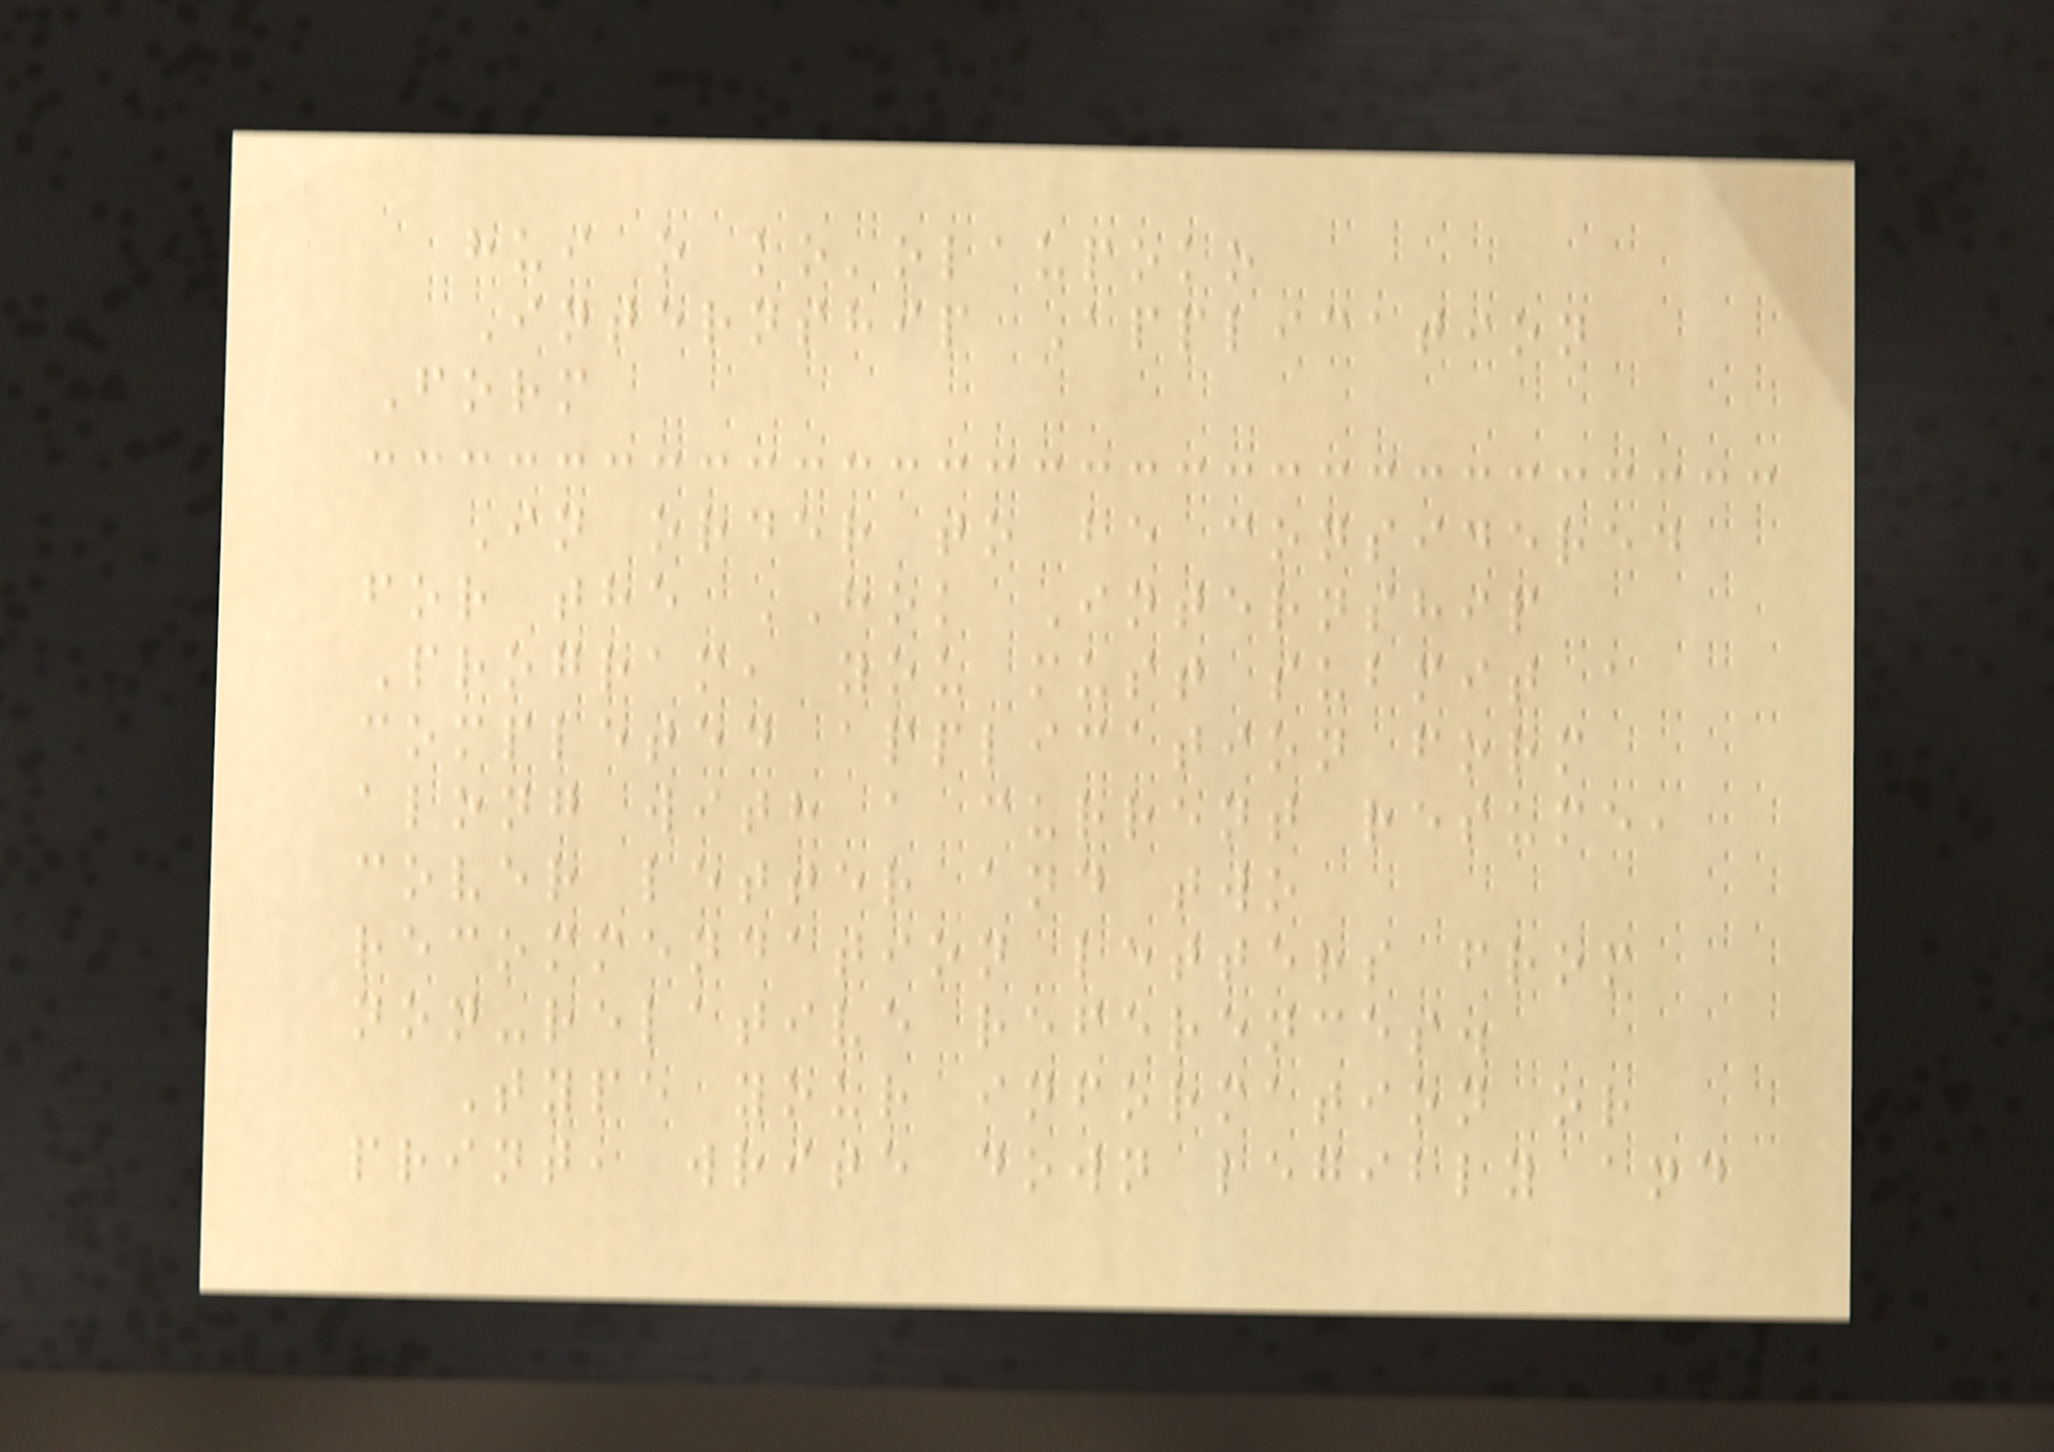hui o ko'olaupoko
Internship Application
Form
In order to be considered
for the HOK Internship
Program, you must submit a
completed application form
along with a current resume,
cover letter and two
recommendation letters from
non-relative references.
Type your information or
print, write down legibly and
